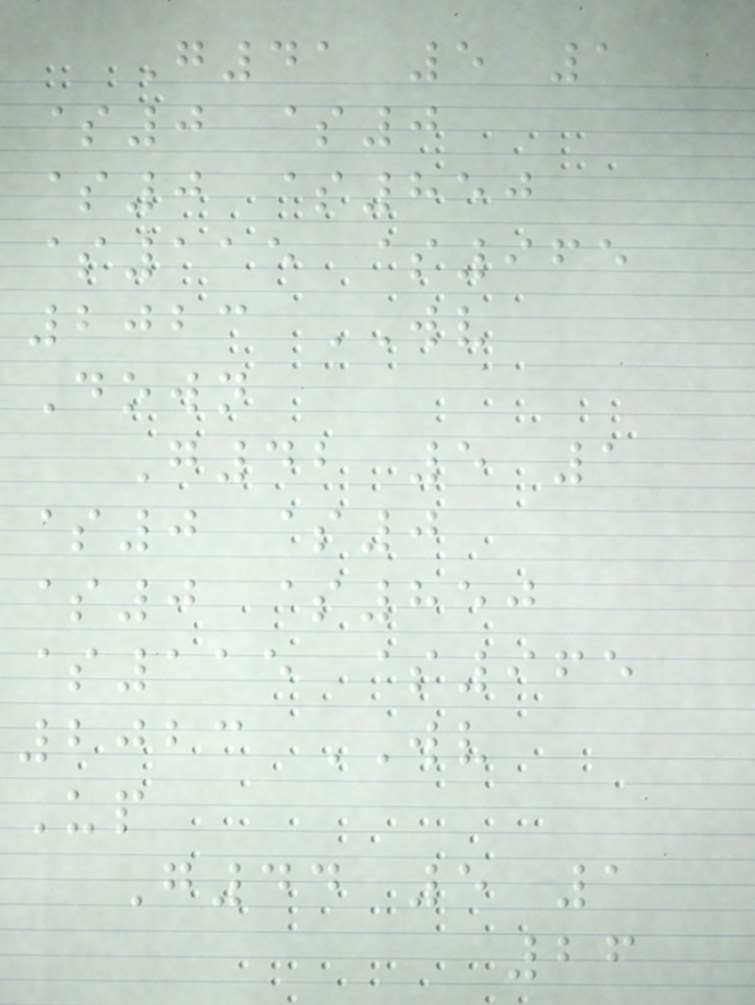G41 5 1
$0 $0
$0 $850
$115 $965
2023 WV
Down
G42 5 1
$0 $0
$0 $850
$115 $965
2023 WV
Up
G44 5 1
26
